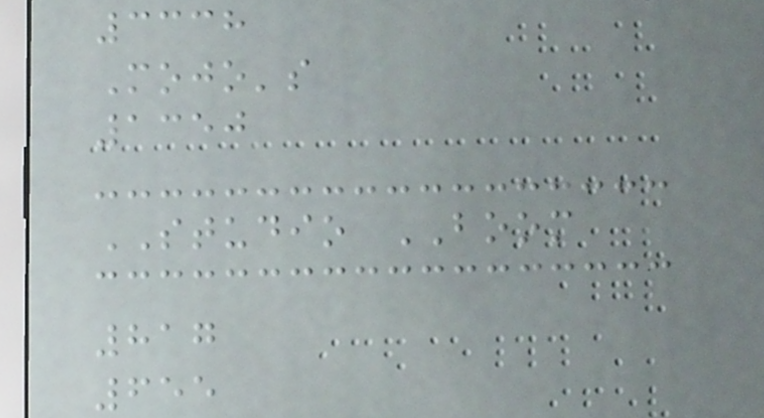3338
Mojo's
1350
STUDIO BOOM
817
655
